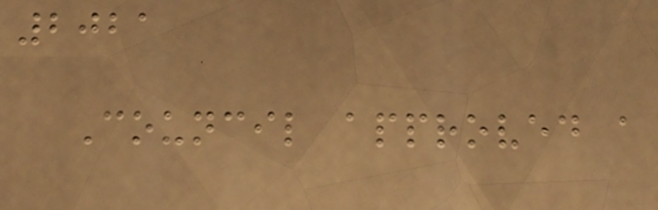2021
Council approved a
